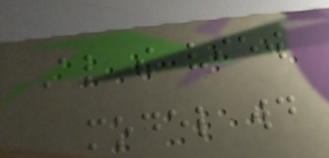Also the view
model would
